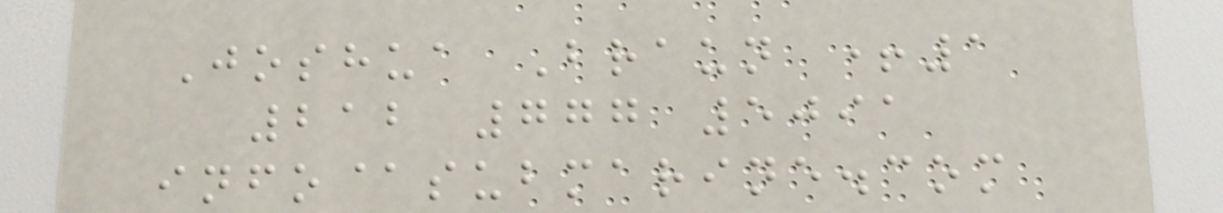Joshua Braun +1
212 777 5091
info@submarine.com
